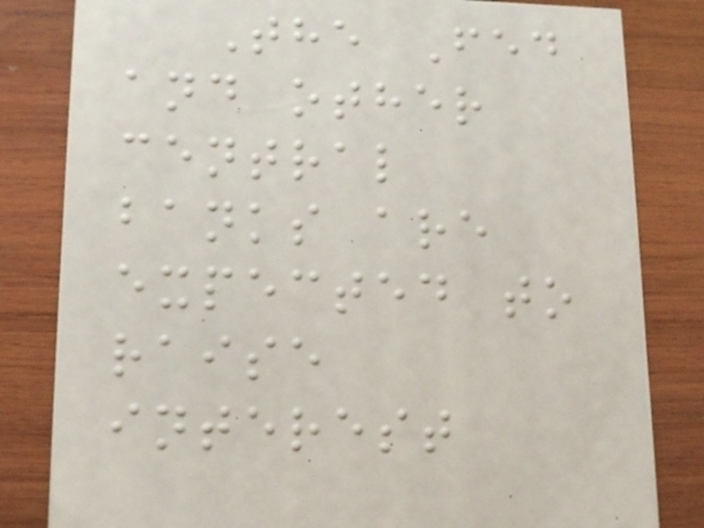The Fed
and other
central
banks are
expected to
raise
interest
